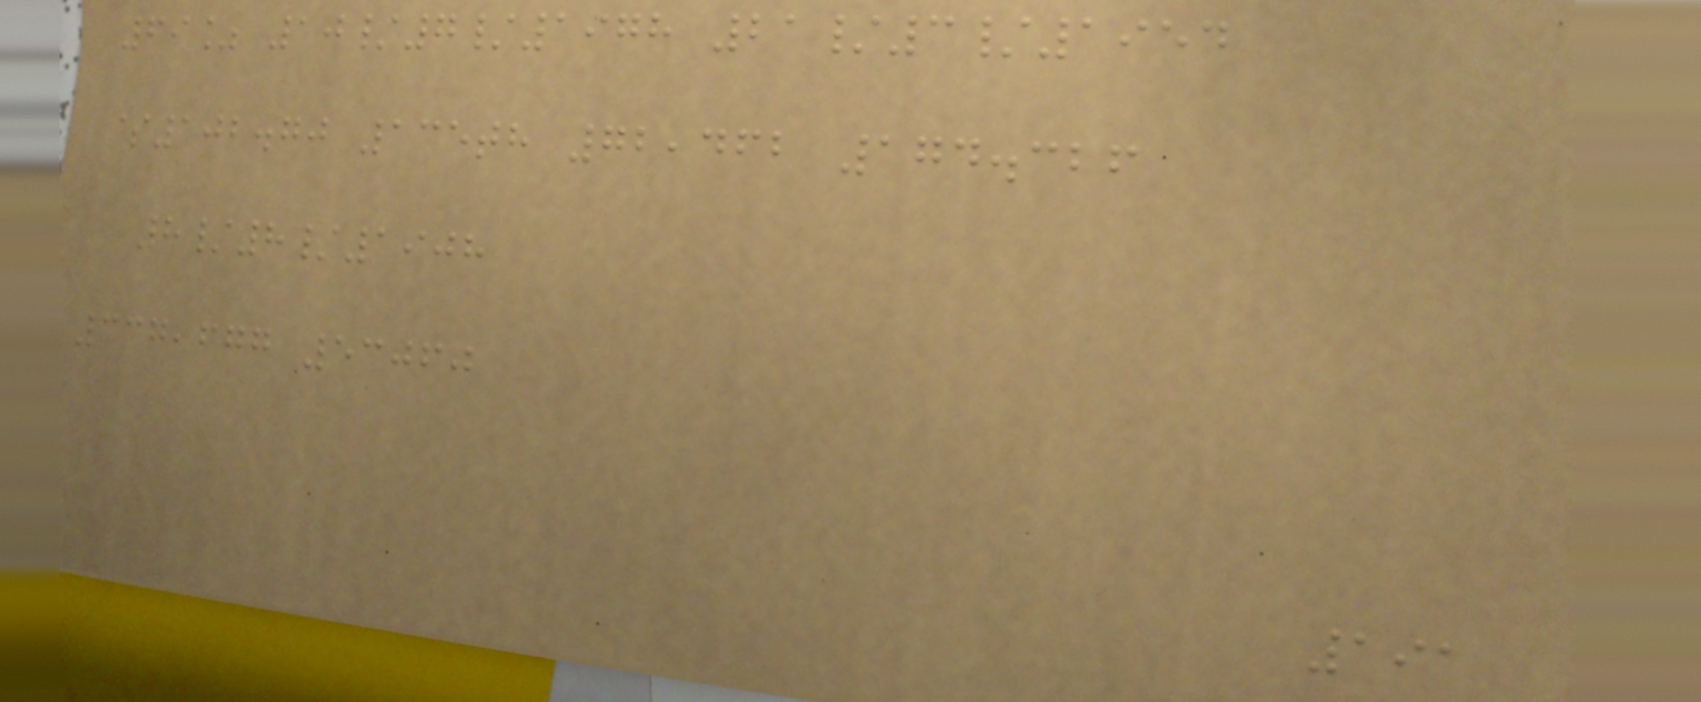69% 10/7/1978 21/3/1954
$102.70 135th 72,462 174.326
8/8/1908
337,677 53060
191
